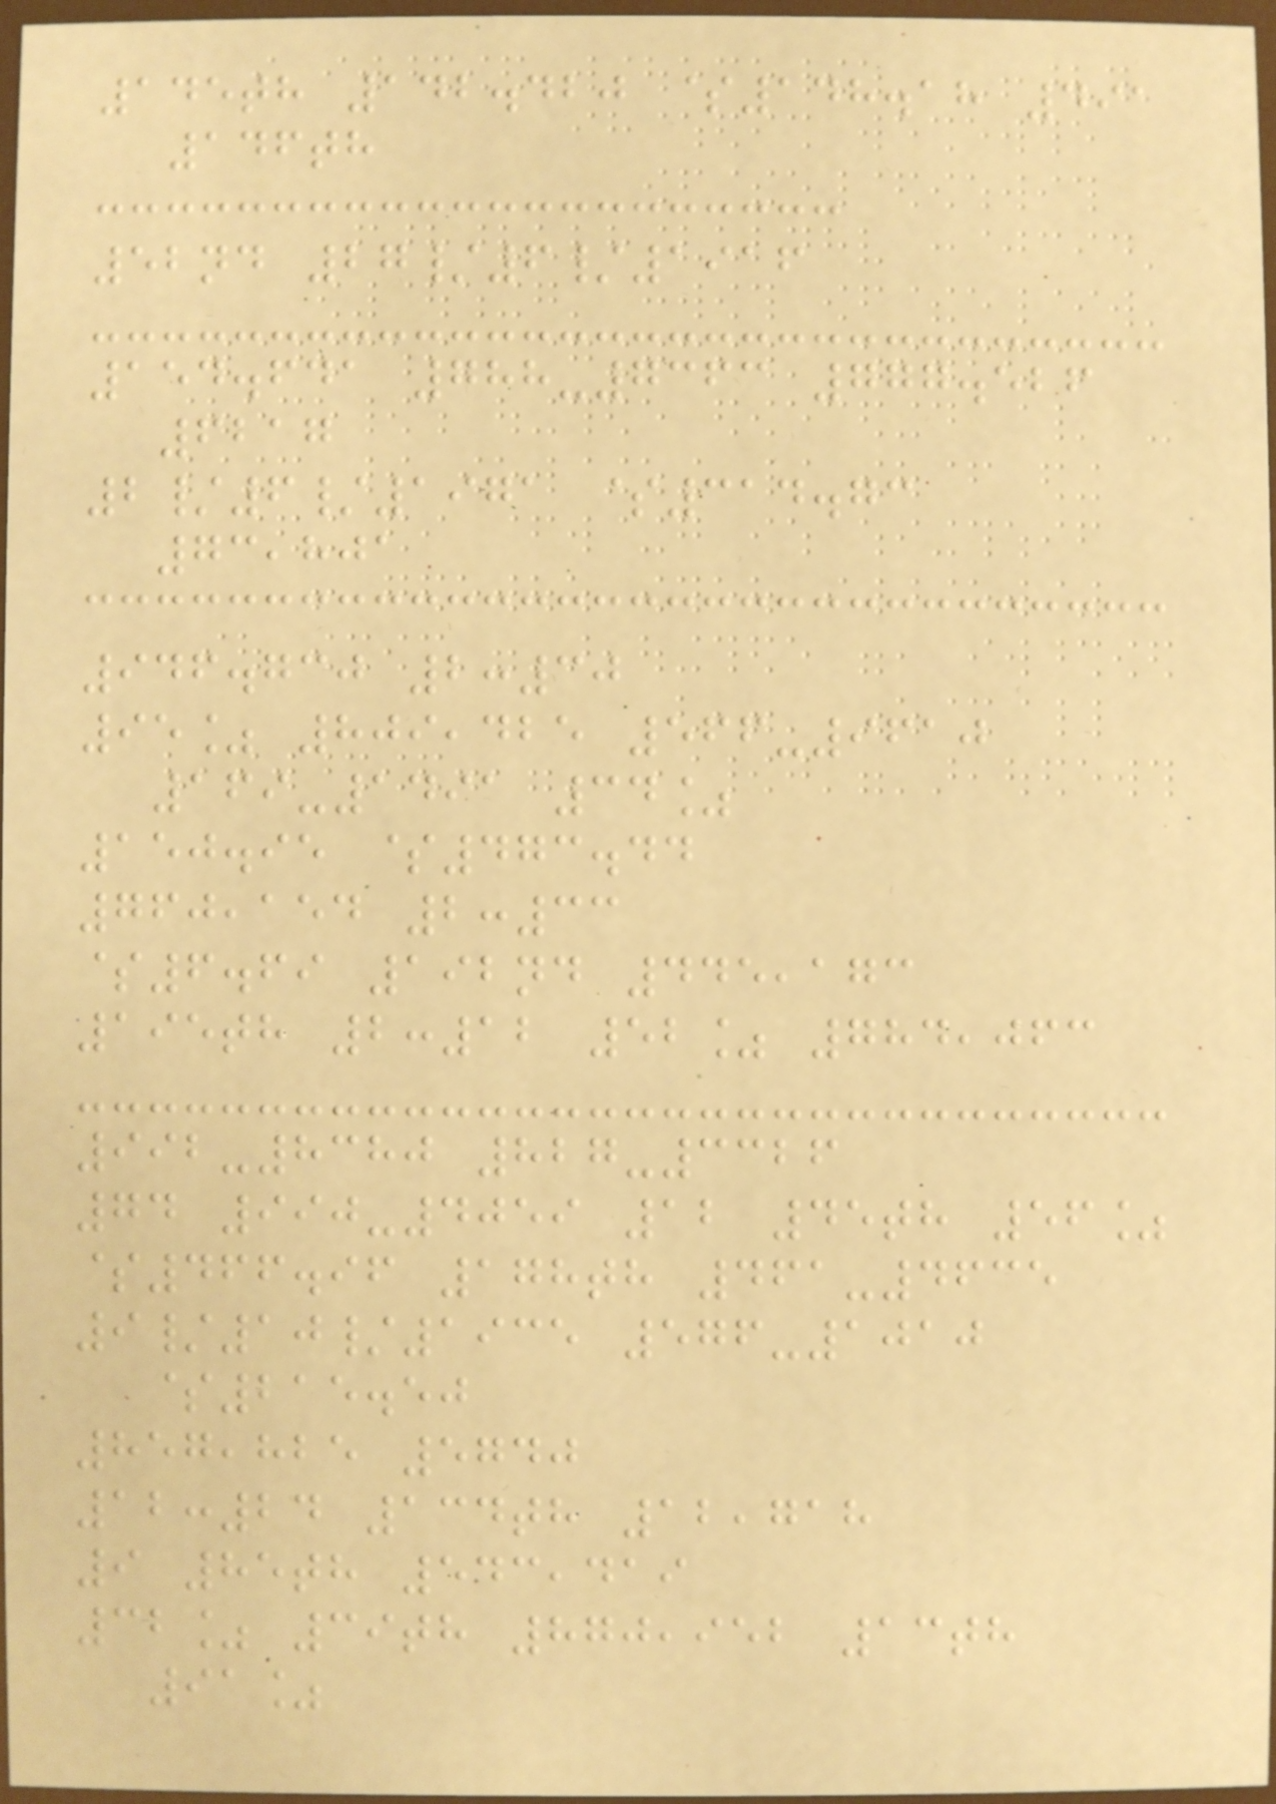145th 142.420 $148.18 491
146th
52nd 27/6/1916
154.641 788-7363 777.526
6217
2/6/1971 $314.73
73,801
946.730 2:30
95% 809,425 566-9610
169-1491 34%
150.95 $473.44
760,154 2:33
$6.69 192nd 445,173
195th 2:12 52% 784,063
992-8380 827-3326
74 990-4059 12 45th 56%
$466.96 178th 461-4635
9/10/1935 576-1010
$215.50
857,825 5740
12:24 134th 12,718
9 85th 543,419
32% 39th 870,952 13th
91%
